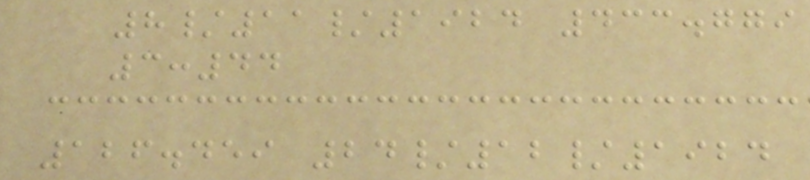8/11/1924 433.779
3:44
126.459 24/12/1924
